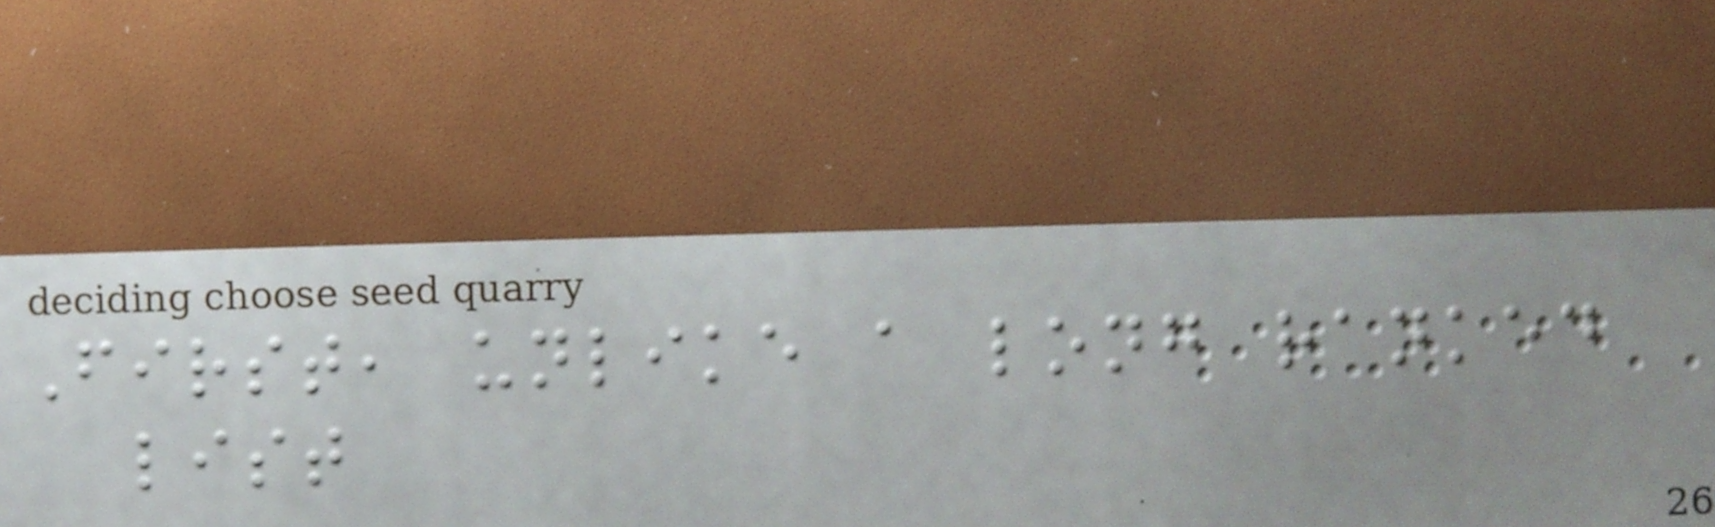First, unlike a long ranked
list
